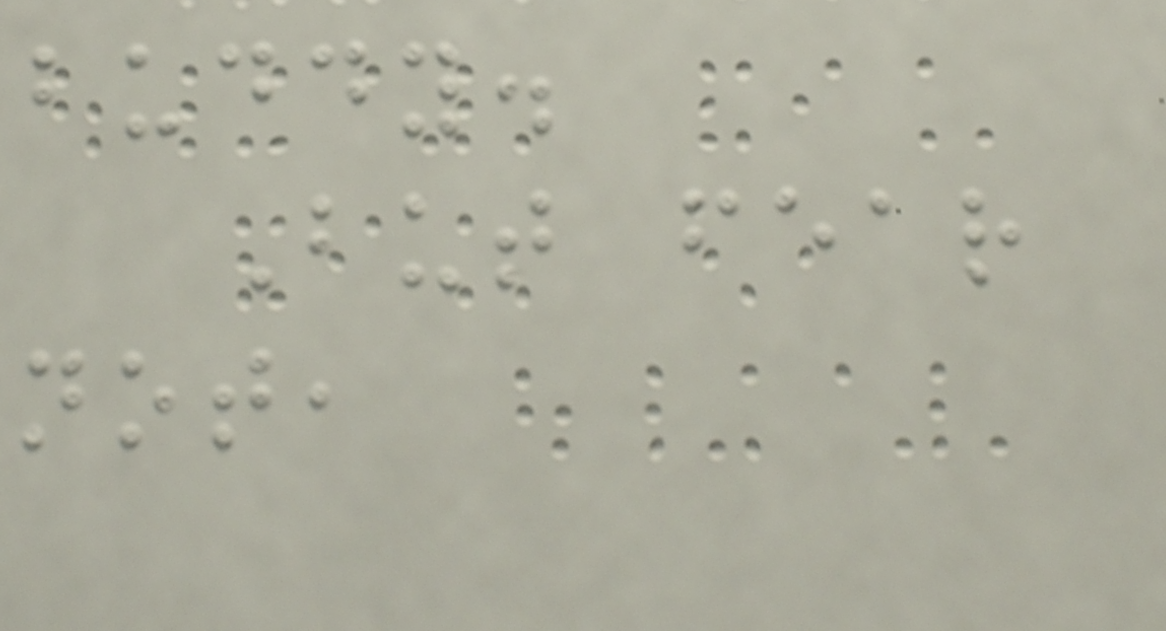buddy.
But fear
not,
